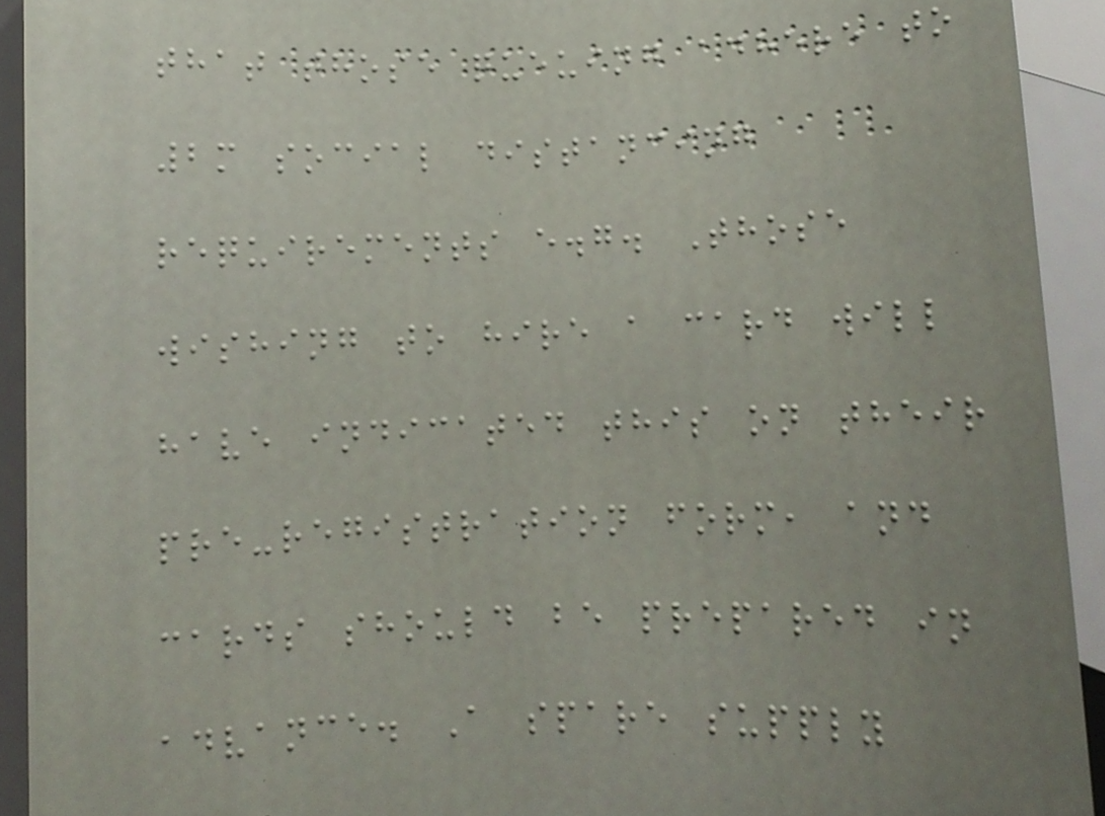that those queuing adhere to
2m social distancing
requirements e.g. Those
wishing to hire a card will
have indicated this on their
pre-registration form, and
cards should be prepared in
advance. A spare supply
